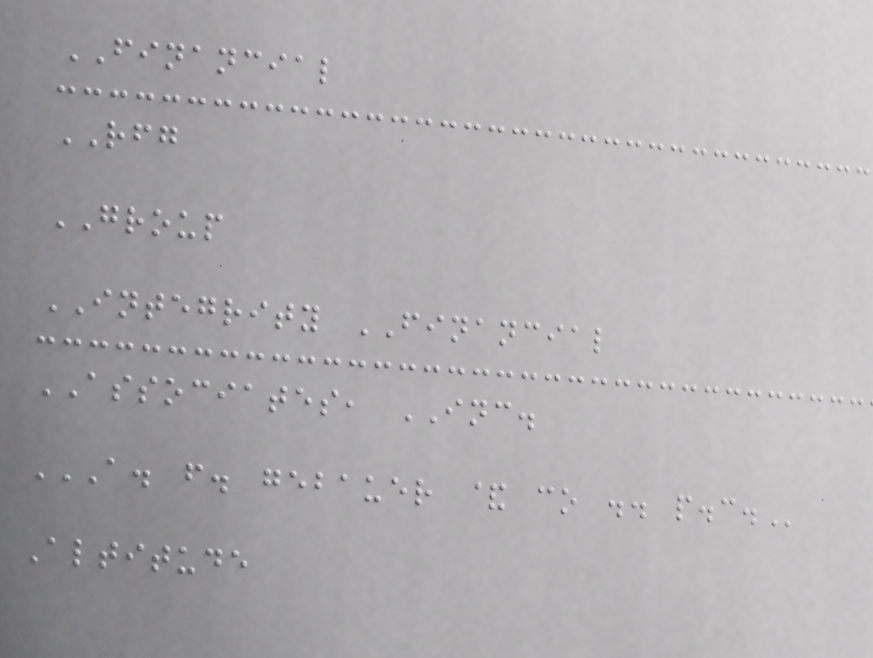FINANCIAL
RFG
GROUP
INTEGRITY FINANCIAL
ASSOCIATES, INC.
A. F. GEBAUER & CO .. P.C.
Altitude
